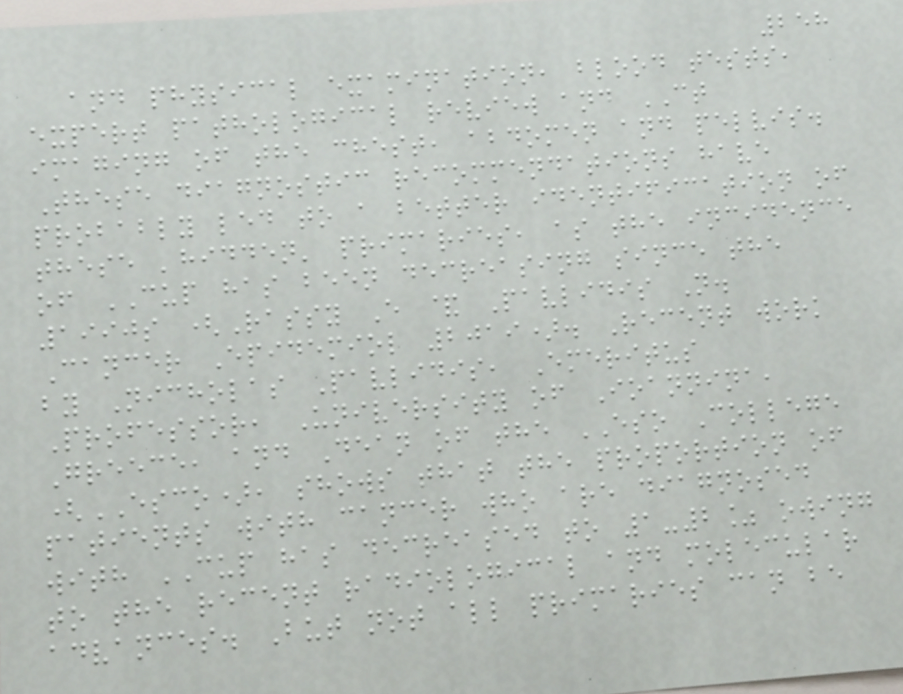258
and physical examination, blood tests,
expert pathological review and CT
imaging of the chest, abdomen and pelvis.
These diagnostic recommendations have
probably led to a better identification of
these 'hidden' primaries, as the incidence
of CUP has been decreasing since the
1990s (Rassy E & Pavlidis N.
Cancer Epidemiol 2019). Recent work
by Nicholas Pavlidis, Emeritus
Professor, University of Ioannina,
Greece, and Dean of the ESO College
(ESCO), shows that the proportion of
patients with cancer who are diagnosed
with CUP has decreased to 1-2% owing
to the recent radiological and molecular
advances. But not all primaries can be
